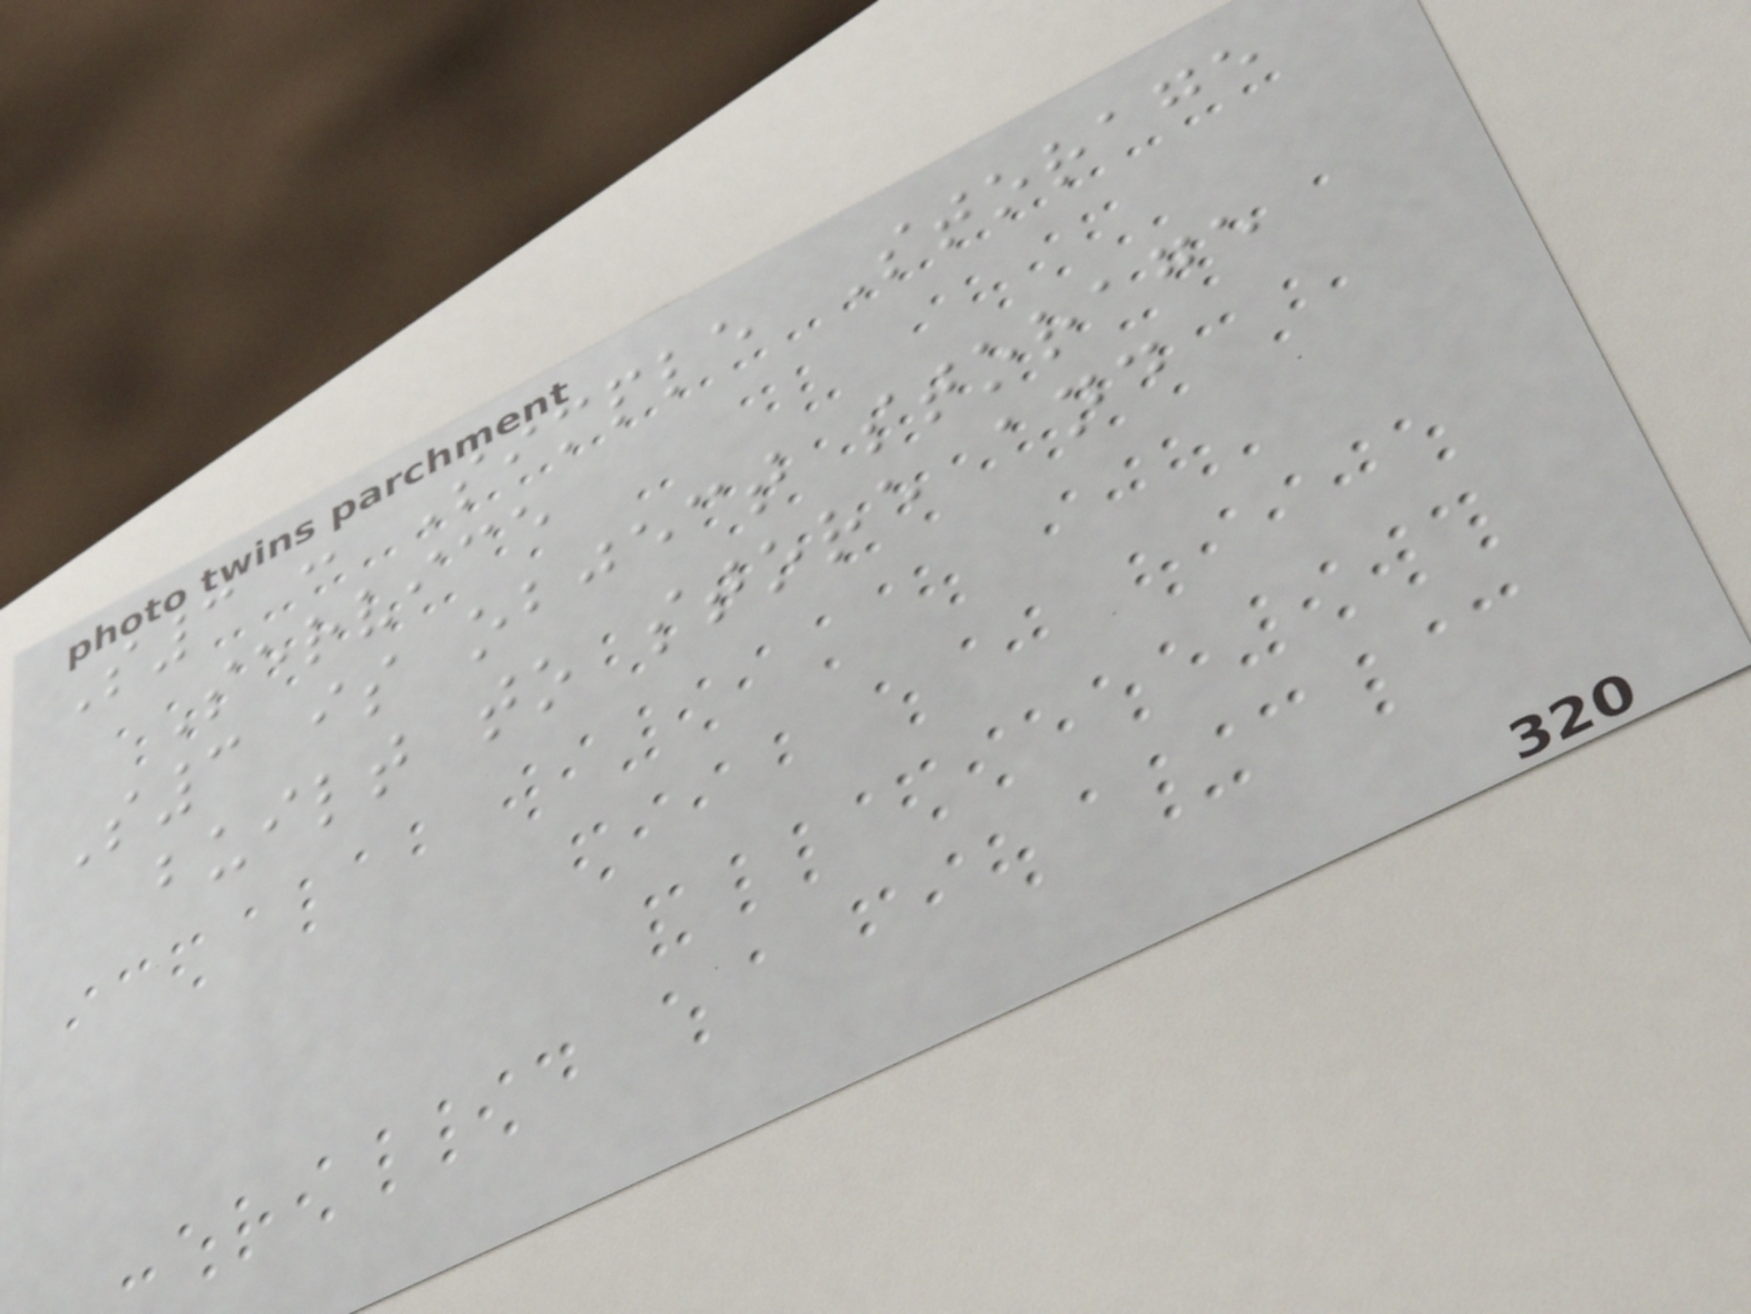S3 : Simple Storage
Service
S3 is object storage
built to store and
